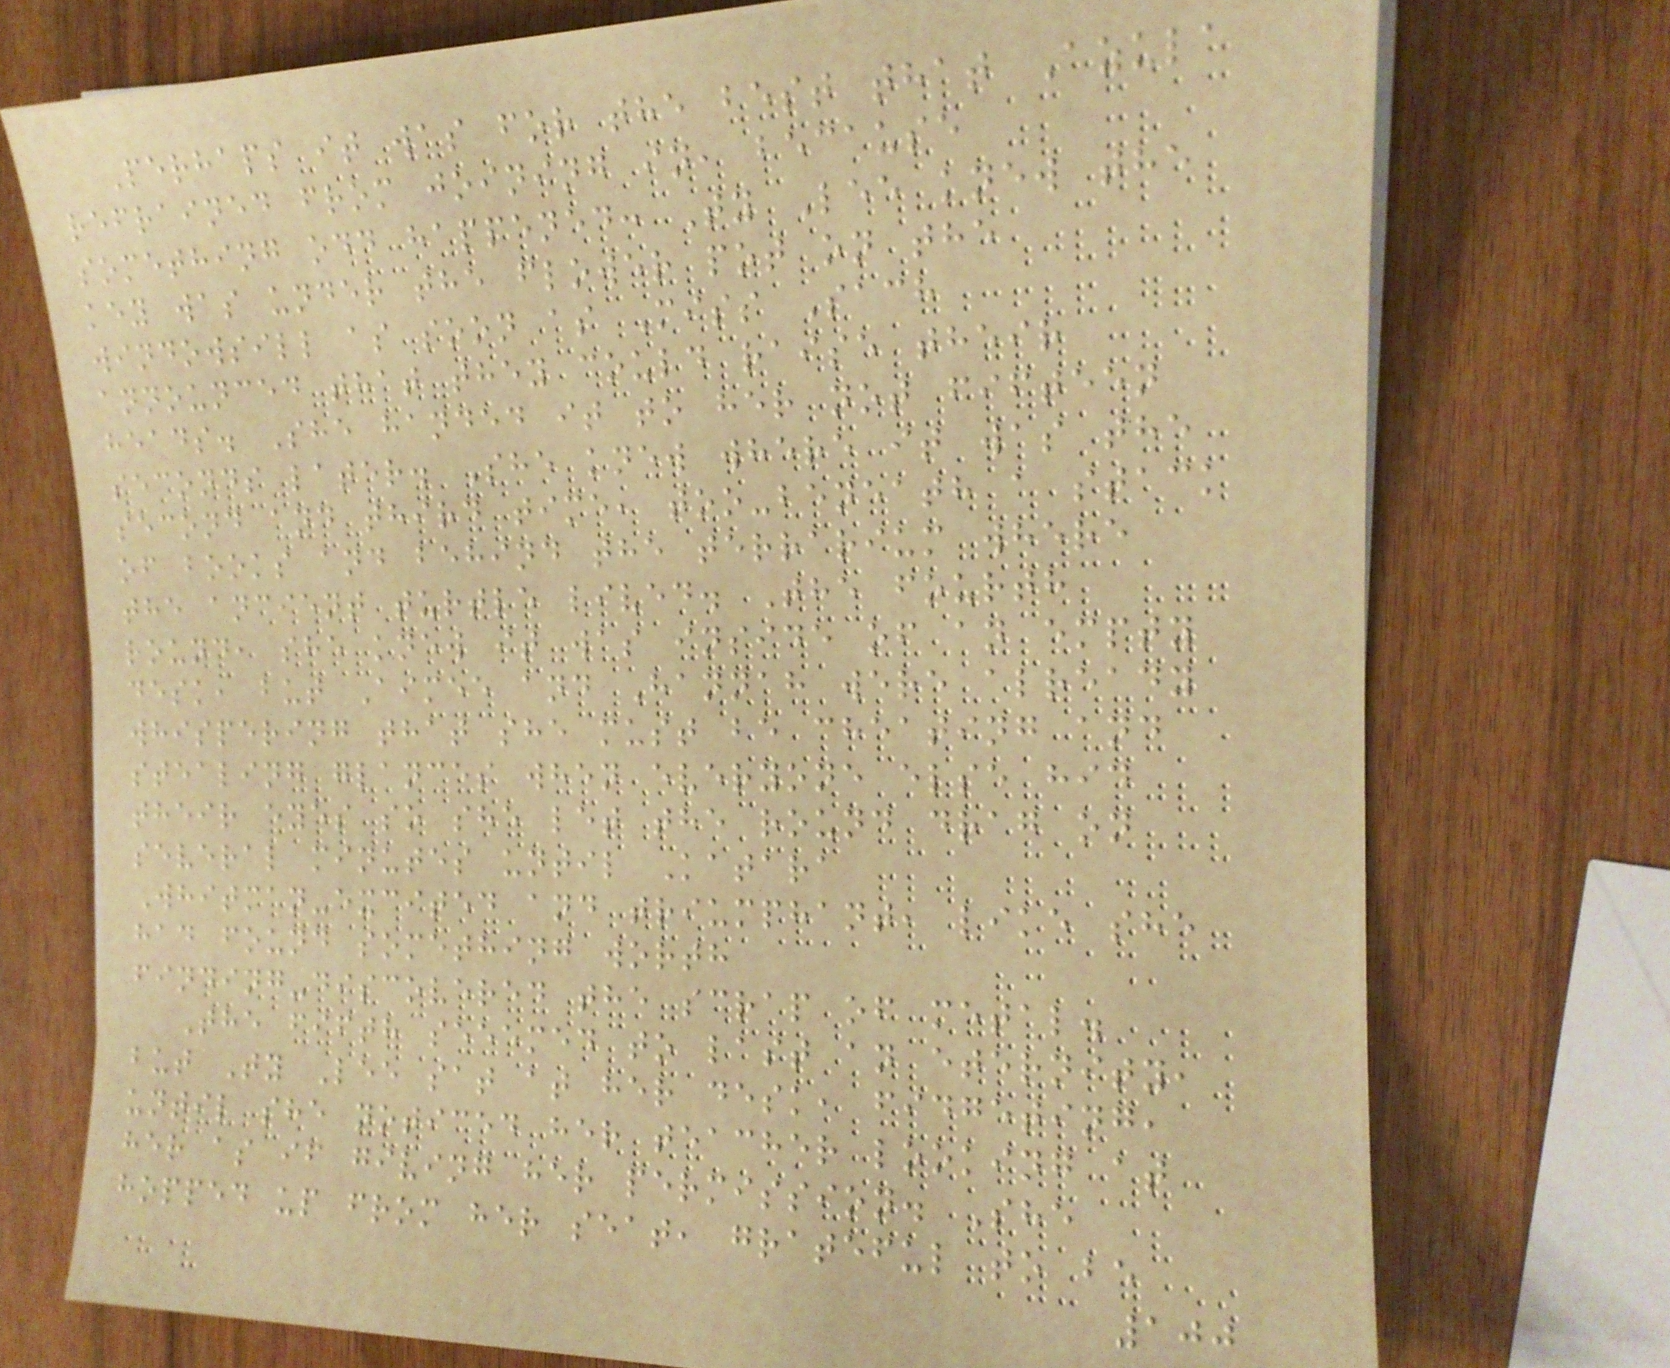Perhaps it was for the best that Azula
refrained from joining in, because
something odd happened: Ty Lee knew the
key was under the flower pot on the
windowsill as soon as Miss Sach
announced that they could raise their
heads. She handed it to her not fifteen
seconds later. She knew where it was the
second and third time, too-beneath a stack
of books and behind the terrarium where
the ancient turtle lived. The fourth
round, she knew it was inside of an empty
desk, but Aimee and Hannah were already
whispering that she must be cheating and
stealing glances when everyone else hid
their eyes so she let the round drag on
several minutes until Katara
Whitman-excited and triumphant, like she
had found something worth
finding-discovered the scrap of metal.
The fifth seeemed to last an eternity,
but Ty Lee sat at her desk, fidgeting,
until she noticed her teacher looking at
her as if giving her permission. She
hopped up from her seat, grateful to be
100
